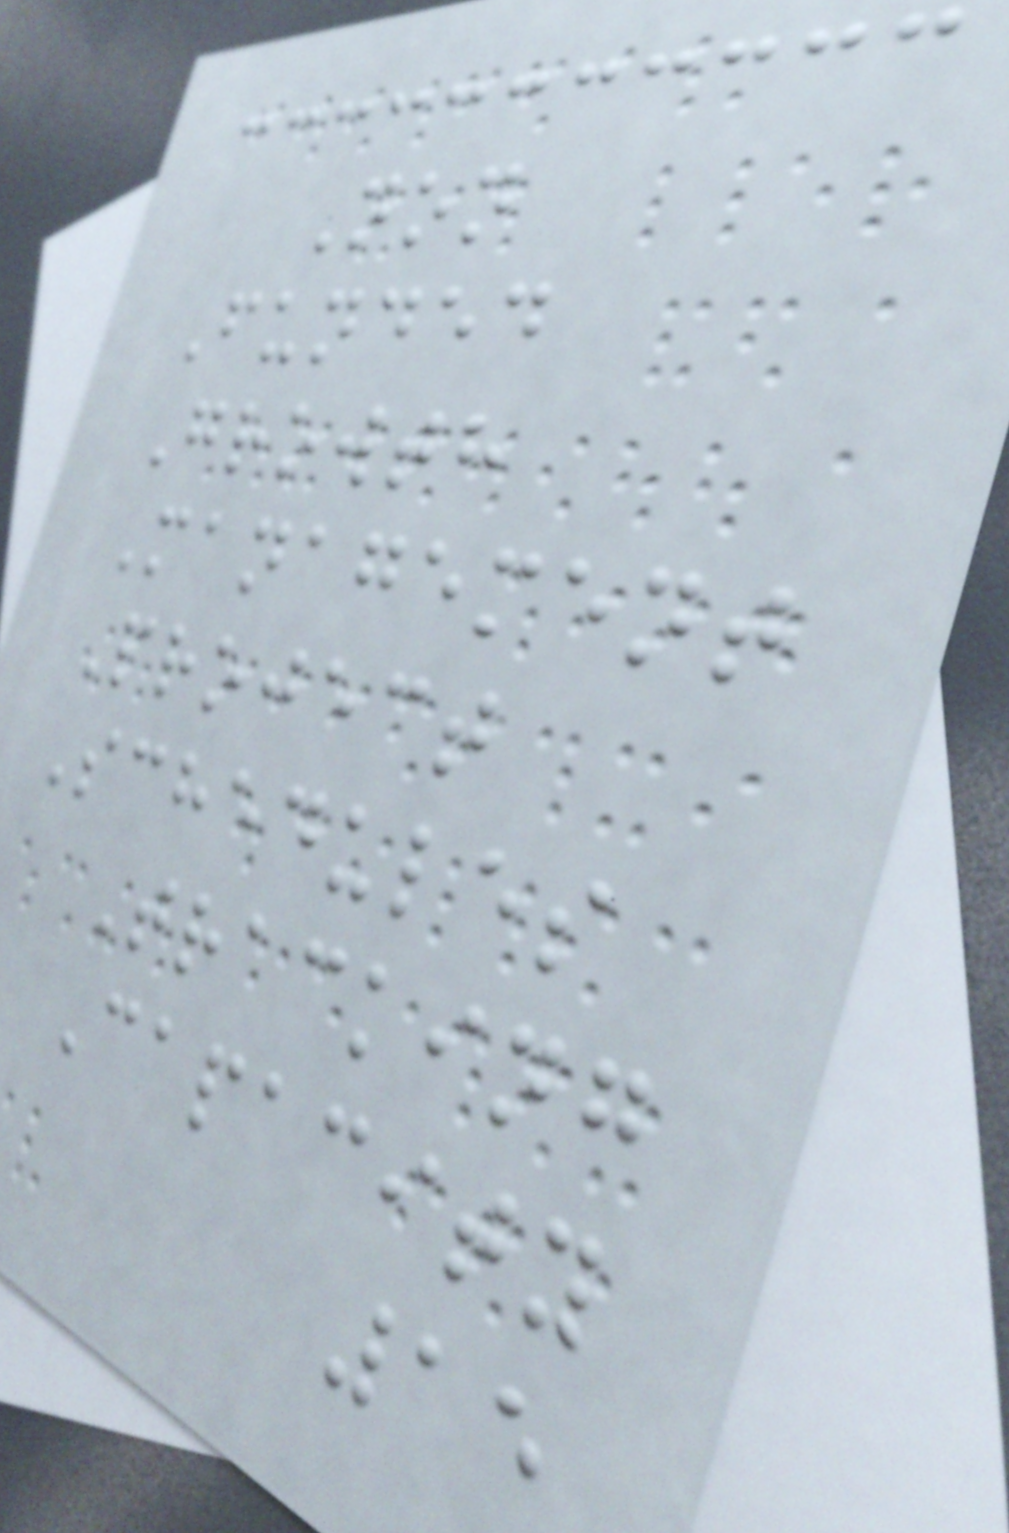Non
Funded
Growth
Management
Project
Schedules
Tracking
Capacity
15
